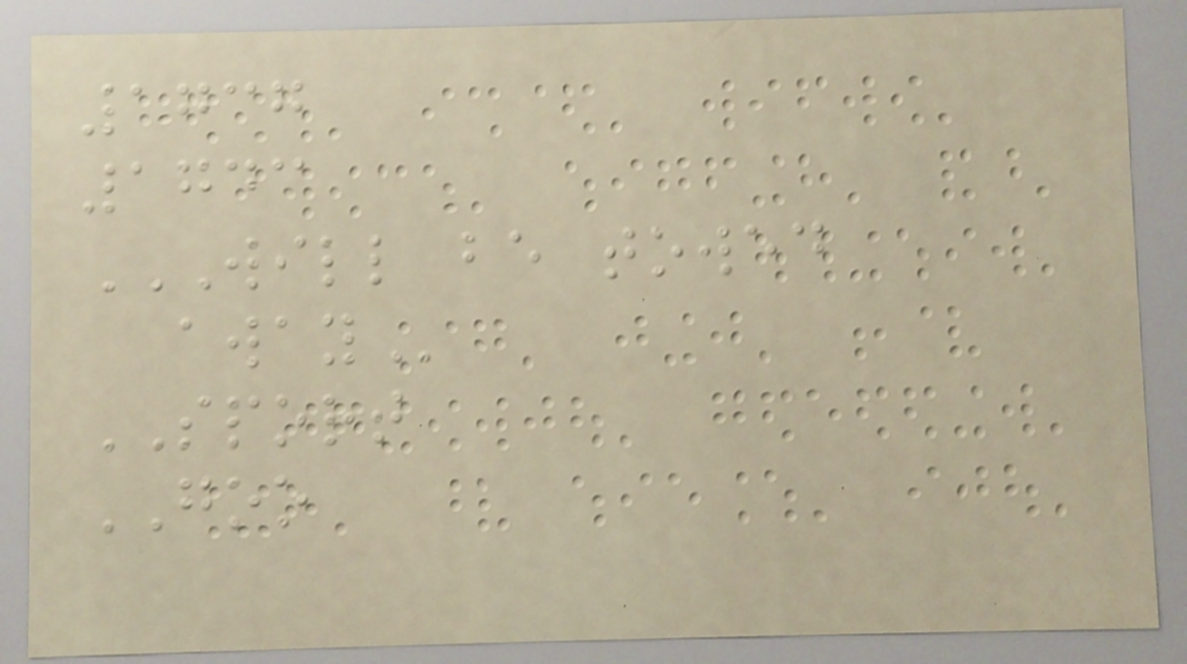1737
1743
WILL BE TOWED
AWAY
SPORT
GOO
